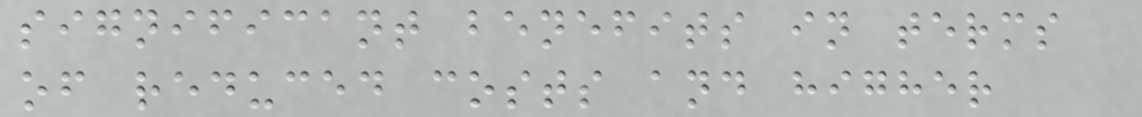significant benefits in terms
of reduced costs and higher
